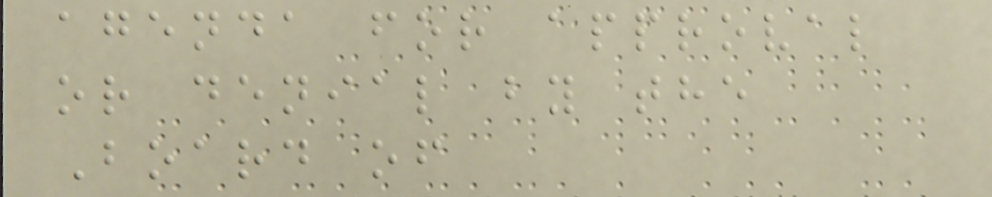agenda for approval
or denial by the
Board of
